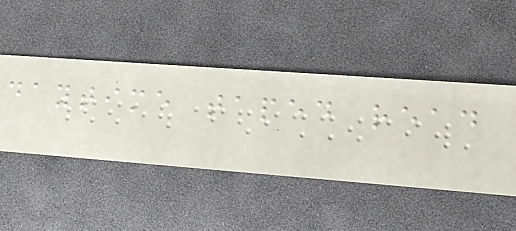daytime taped read
